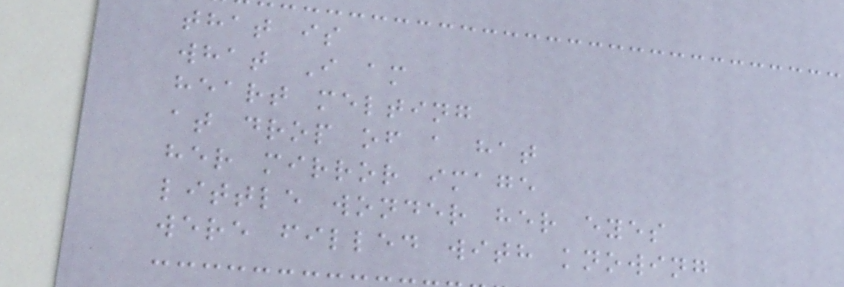that is
what I am
heart melting
at drop of a hat
her mirror image
little wonder her eyes
were filled with knowing
